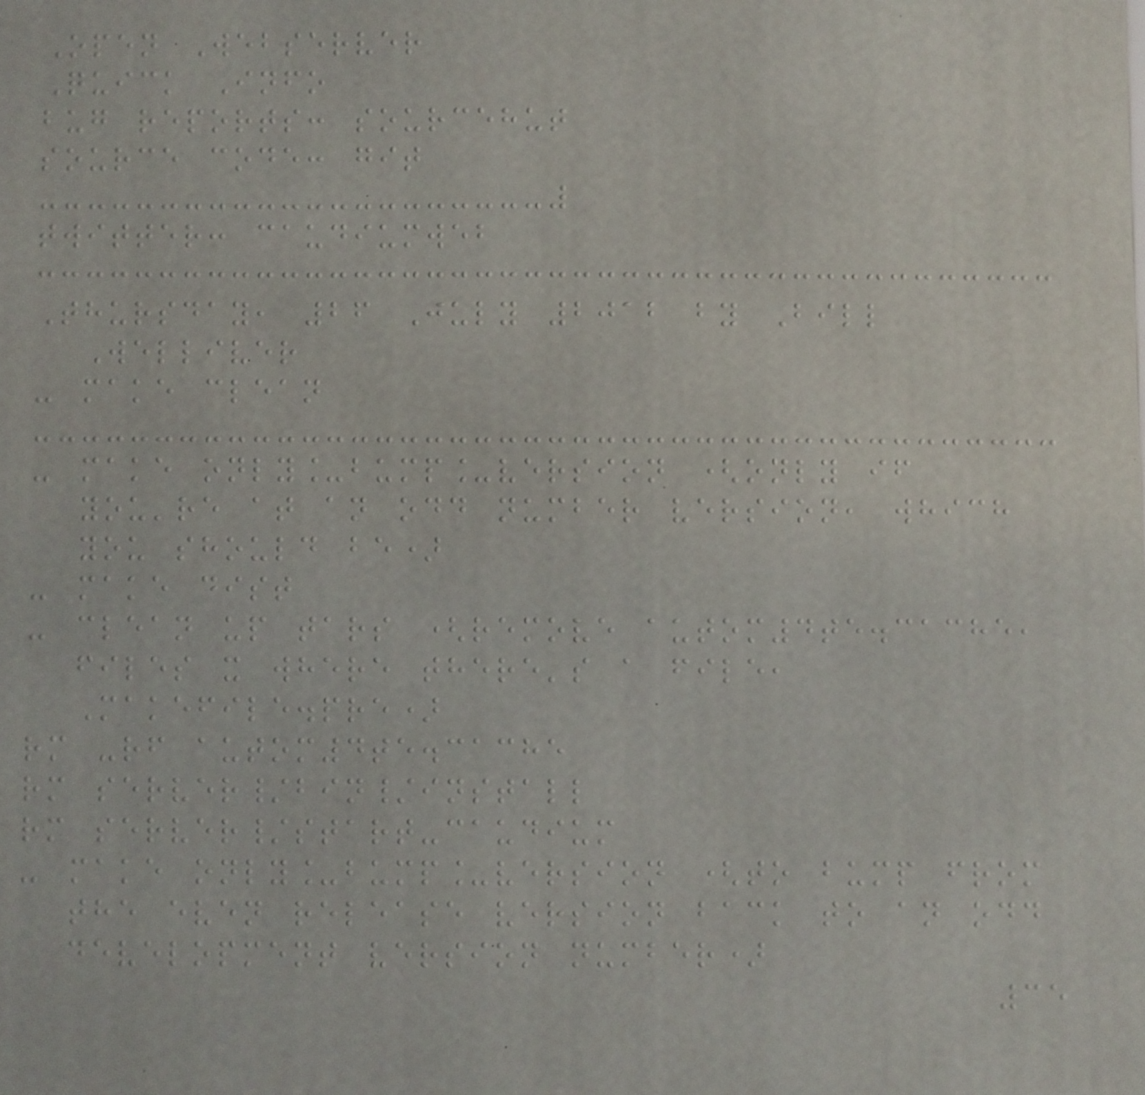Open Webserver
Quick Info
bug reports: sourcehut
source code: git
twitter: caudiumweb
Thursday, 26 July 2012 by Bill
Welliver
- make clean
- make only_bump_version (only if
you're at an odd number version, which
you should be)
- make dist
- clean up tars (remove autom4te.cache,
files x where there's a file,
Makefile.pre)
rm -rf autom4te.cache
rm server/bin/install
rm server/start-caudium
- make only_bump_version (to bump from
the even release version back to an odd
development version number)
35
